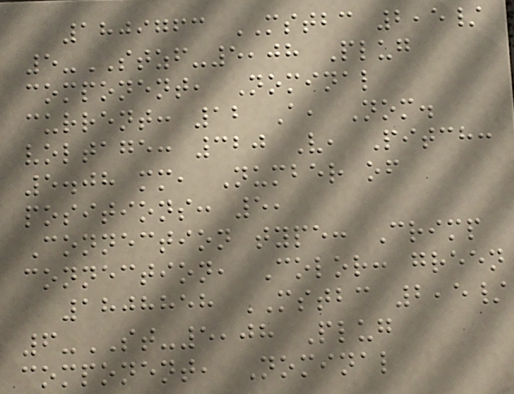1809763 MSTBC 2,5/
5-STZF-5,08 Plug
component, Nominal
current: 12 A, Nom.
voltage: 320 V, Pitch:
5.08 mm, Number of
positions: 5,
Connection type: Crimp
connection, Color: green
1808858 MSTBC 2,5/
6-ST-5,08 Plug
component, Nominal
